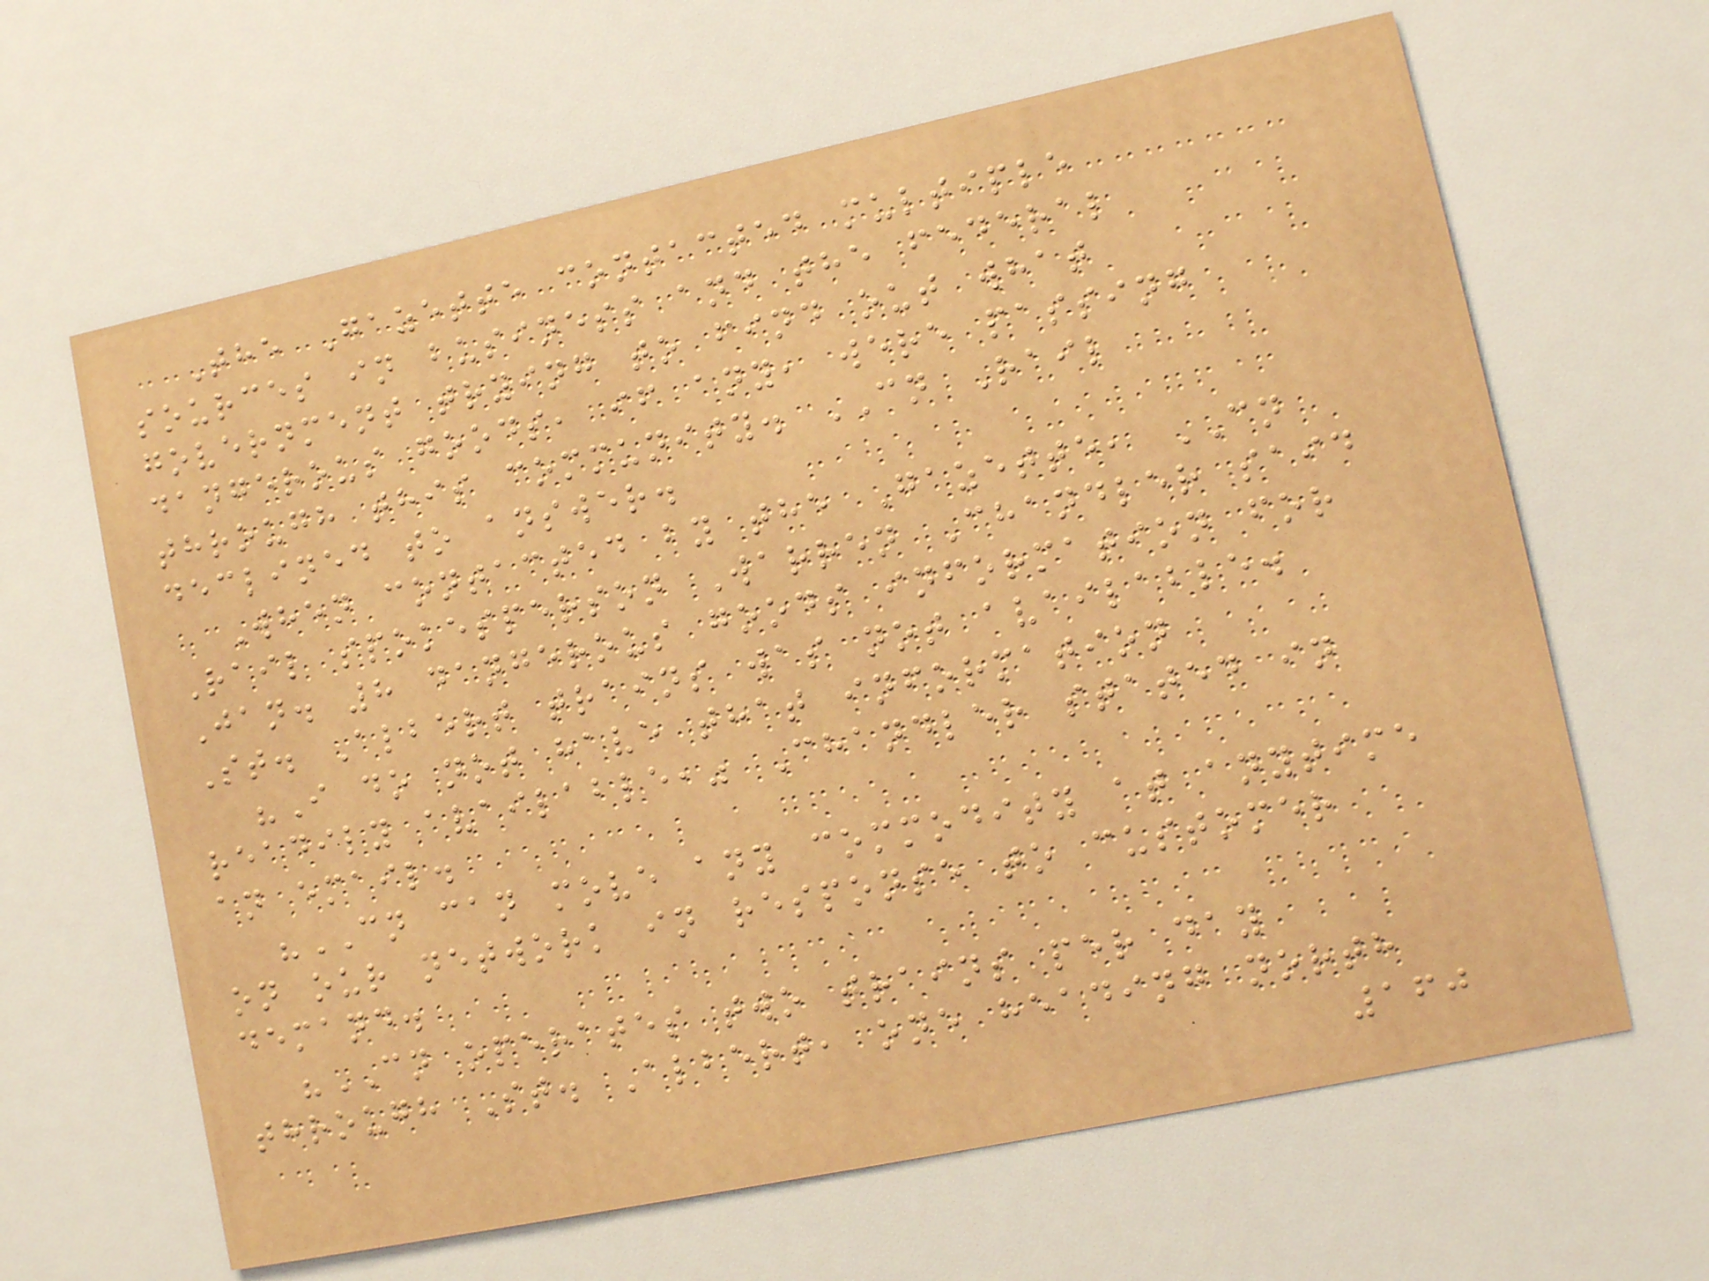The Gazette contacted multiple
sources in business and the federal
government trying to find out what
dangerous goods, if any, were passing
through this community. CN Rail
declined to answer.
When contacted by the Gazette, CN
Rail spokesperson Warren Chandler said
Jan. 8 dangerous goods information for
St. Albert trains was not available.
"I do not have that information
readily available," Chandler stated in
an email.
"CN can move any commodity at anytime
on our network in response to customer
demand.
"CN operates two trains per day
through St. Albert, one heading north
160
